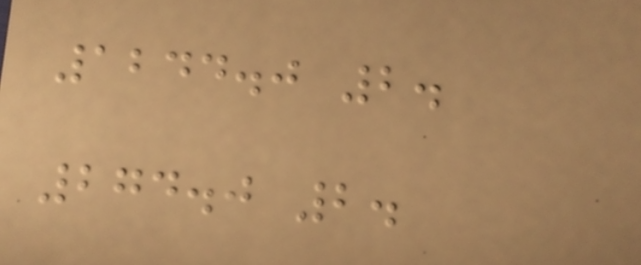1244.0 2.
274.0 2.
